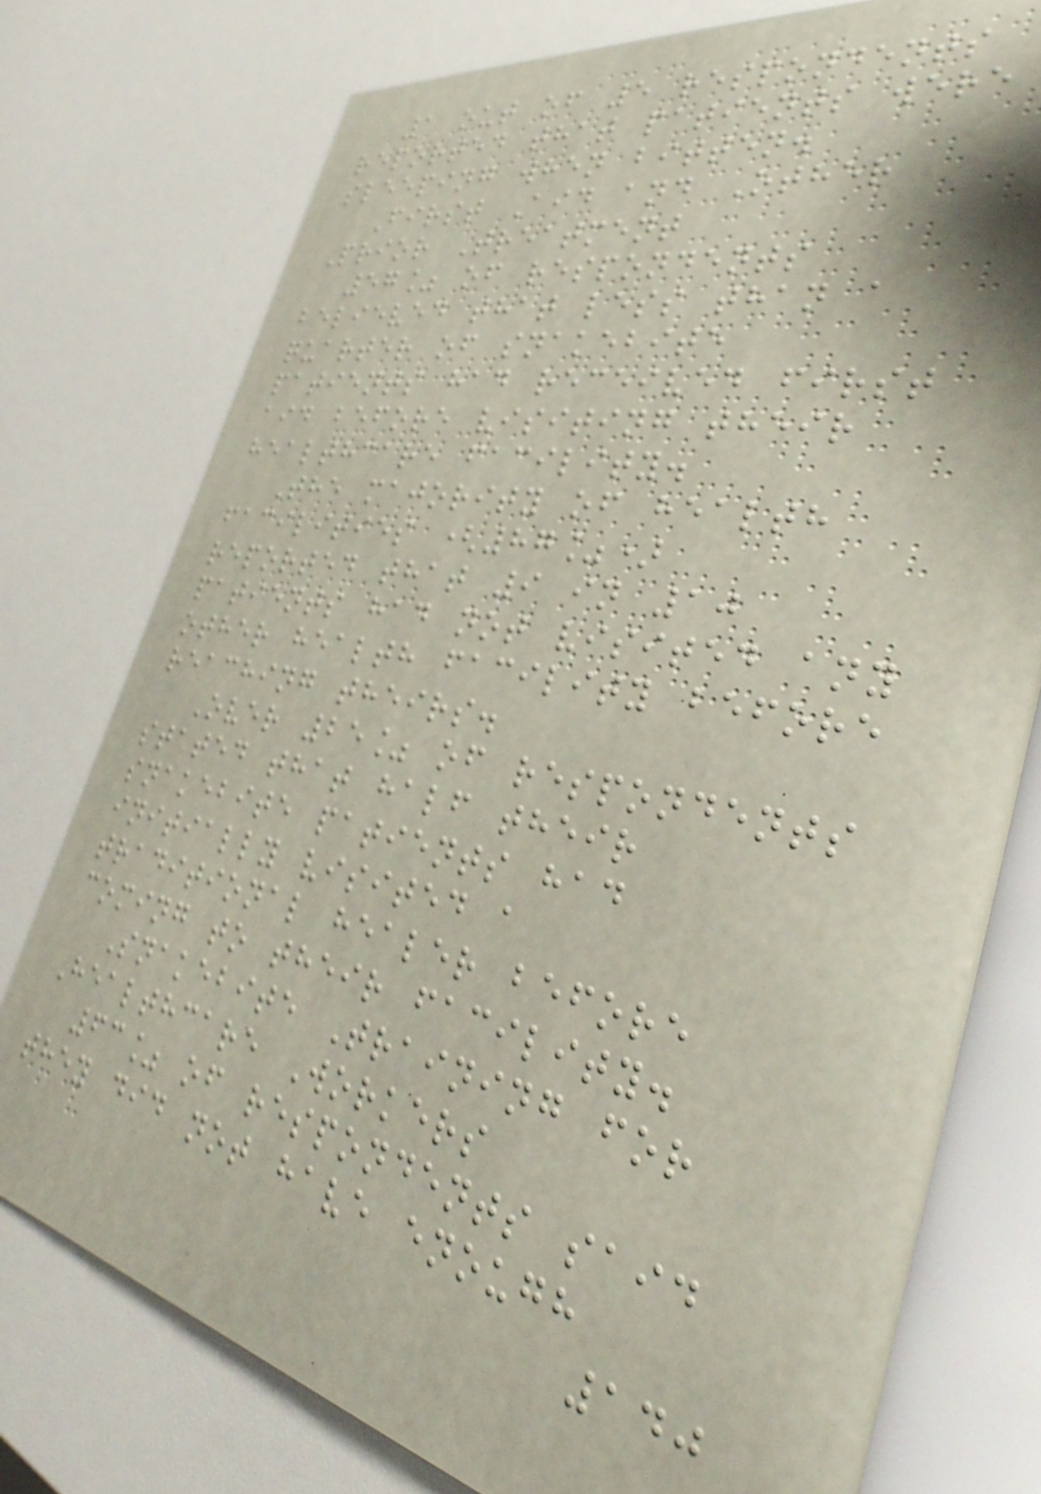1 out of 5 respondents
reported that patients were
sleeping when bitten.
First Aid and Other
Prior Treatment
57% of respondents
believed that less than a
quarter of snakebite
patients had received first
aid before visiting their
healthcare facility.
The majority of health
facilities (87%)
reported that 9 in 10
patients had not visited any
other health facility before
reaching theirs.
Over 25% of respondents
stated that half their
snakebite patients had
initially visited a
traditional healer before
coming to their facility.
Snakebite Training for
Healthcare Workers
63% of respondents said
they did not have enough
140
